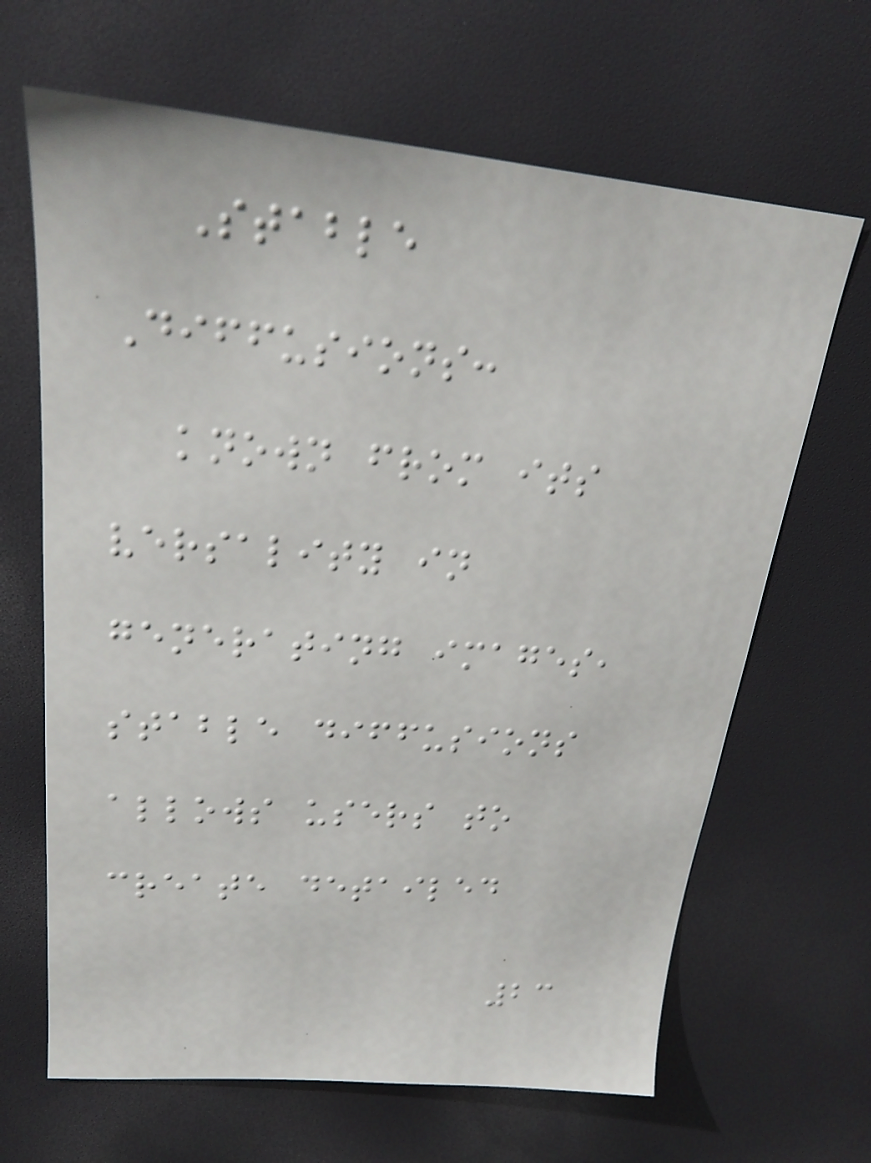Stable
Diffusions:
known from its
versality in
generating images,
stable diffusions
allows users to
create detailed
23
